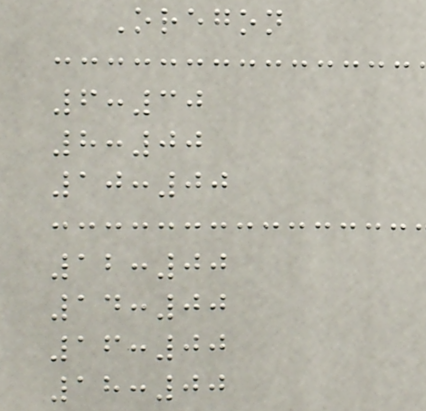Oregon
6:30
8:00
10:00
12:00
14:00
16:00
18:00
